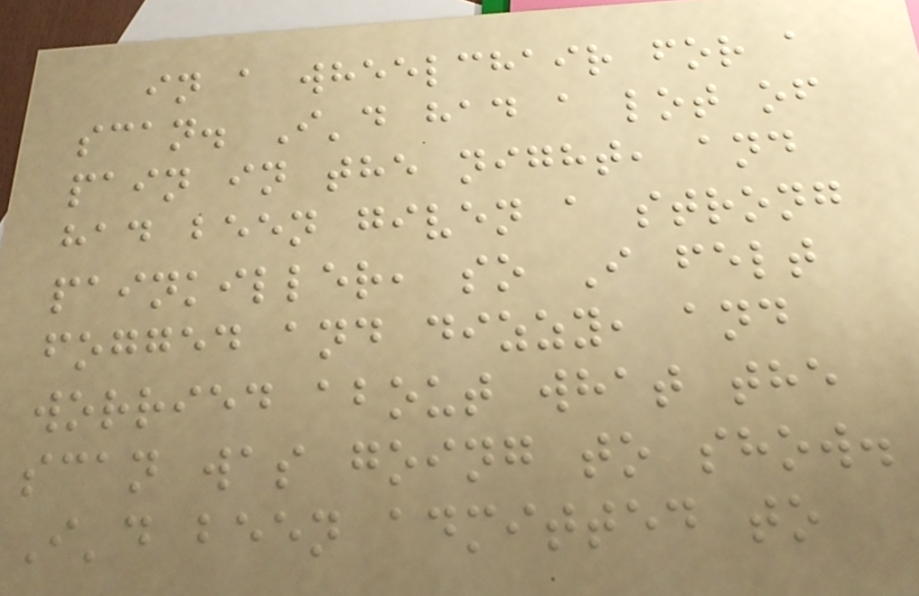in a wheelchair for a
scan. I'd had a lot of
pain in the night, and
had been given a strong
painkiller, so I felt
fogged and dizzy, and
worried about what the
scan was going to show.
I'd been admitted to
